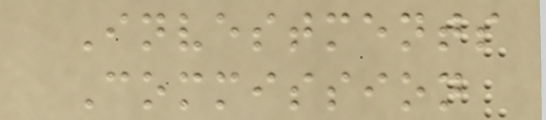Investments
Commission
